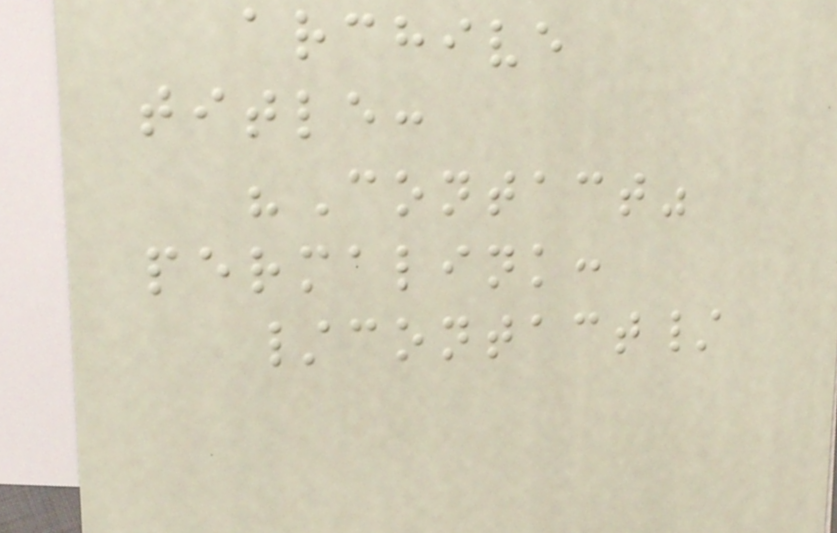archive
title:
"Contact"
permalink:
/contact/
